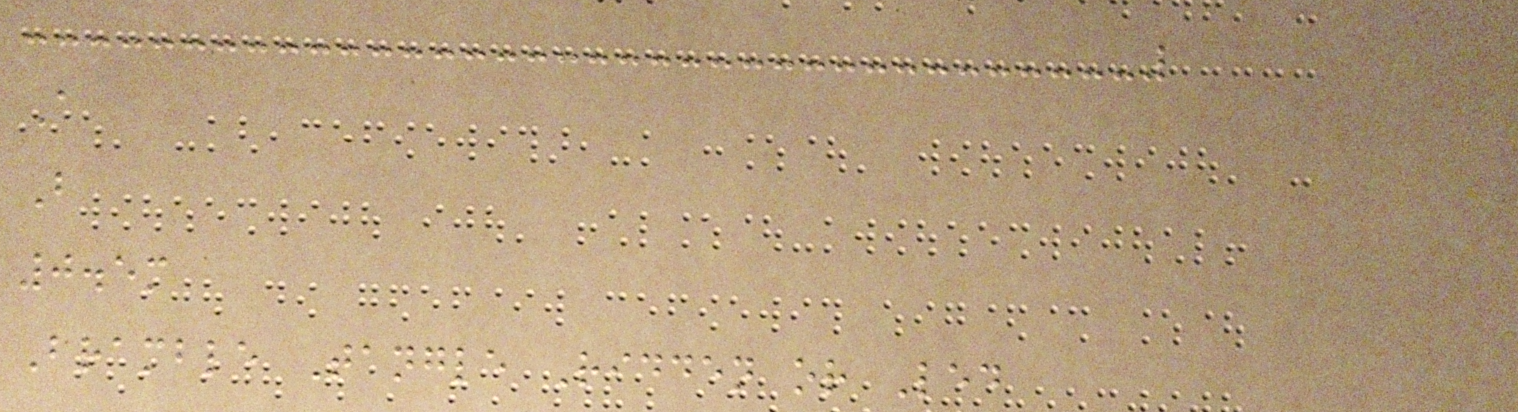A
B
0.5m
Bramble Tangle Ridden or Led
